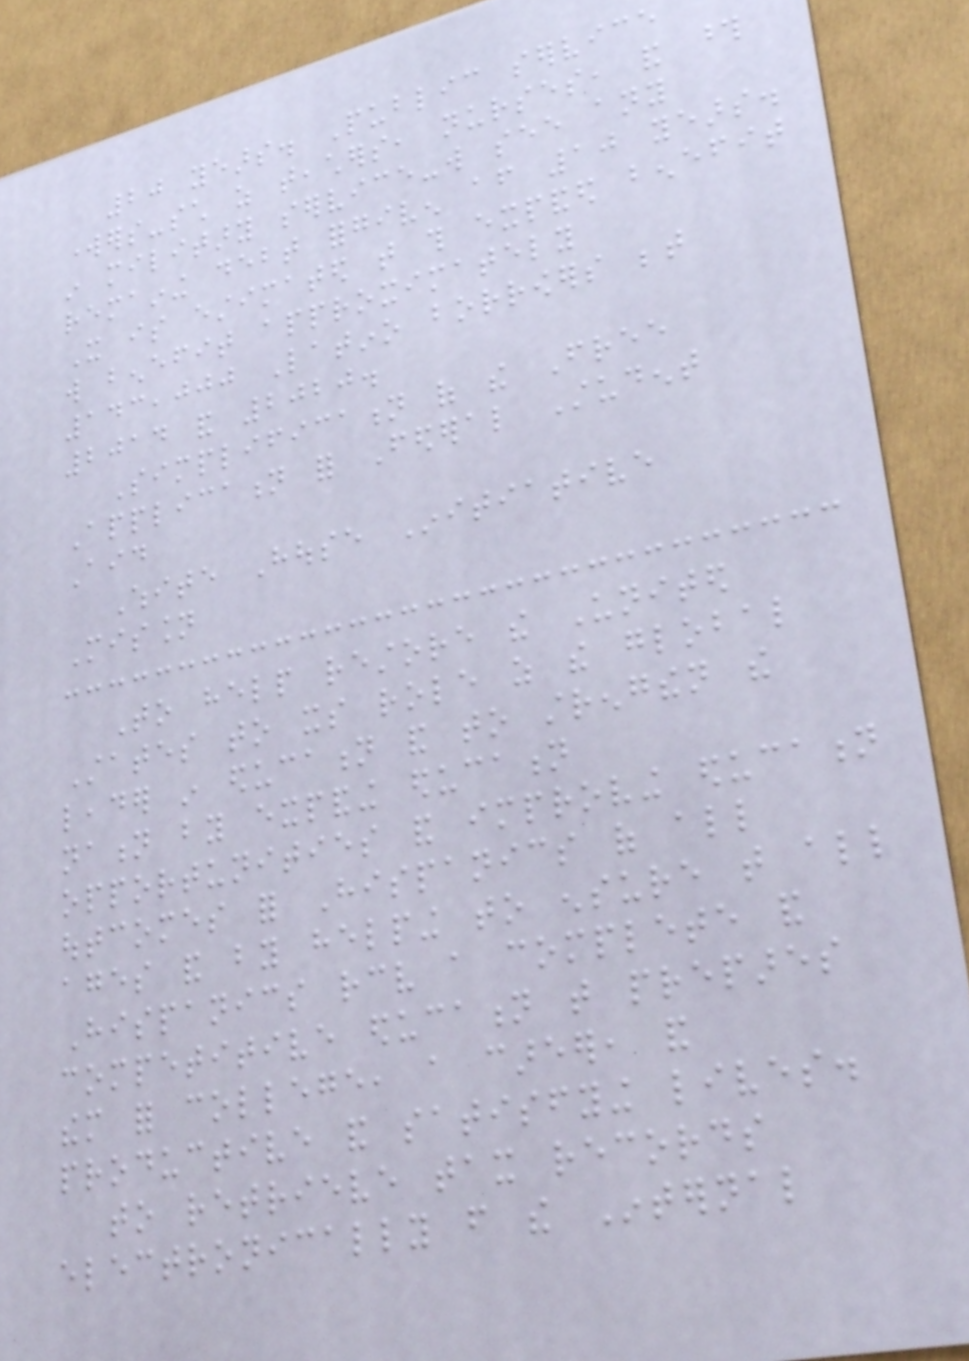20 years. Public service
workers-such as teachers, nurses, and those
in military service-will see any
remaining debt forgiven after 10 years.
It is estimated that this expanded benefit
will benefit approximately
143,000 Latino borrowers between
2014 and 2020.
Simplification of the Free
Application for Federal Student
Aid
White House Initiative
Mission
To help restore the United
States to its role as the global
leader in education and to strengthen the
nation by expanding education
opportunities and improving education
outcomes for Hispanics of all
ages and by helping to ensure that all
Hispanics receive a complete and
competitive education that prepares
them for college, a career, and
productive and satisfying lives.
to retrieve tax records
electronically from the Internal
